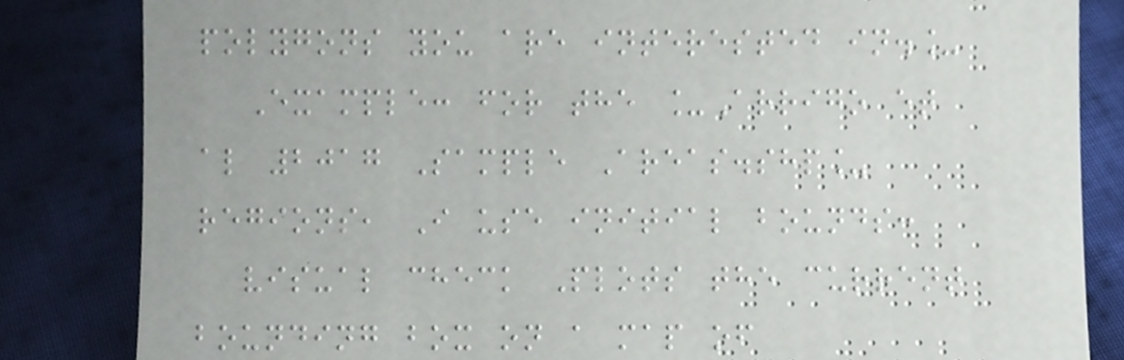polygons you are interested in._
Example: for the _Arrigo et
al 2017 Sample Areas.shp_
regions, I use initial bounds:
visual check Plots the current
bounding box on a map of
